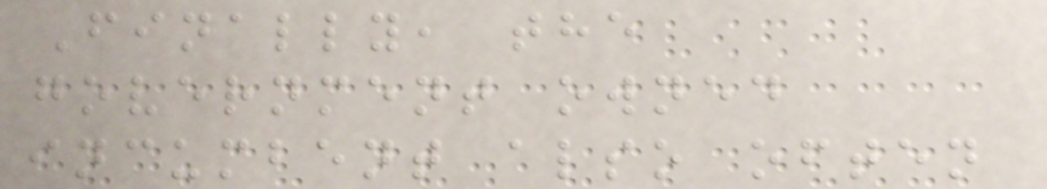Finally, the
government owned
incumbent also often
